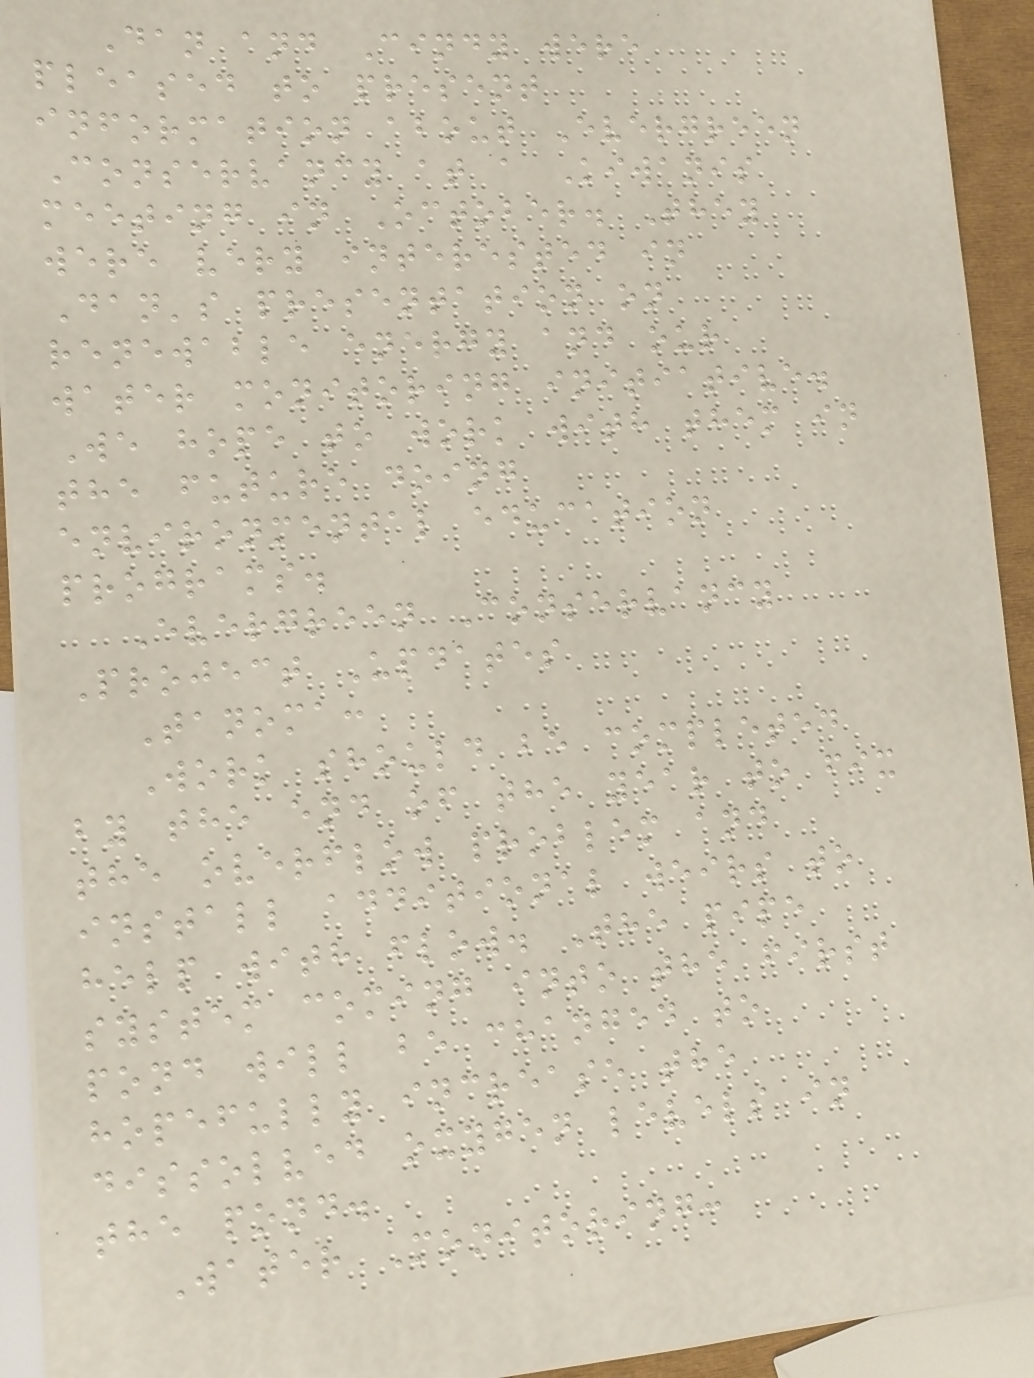Dan and Cindy were
pleased to present
information about Evergreen
Conservancy at a Kiwanis
meeting in October. They
were very interested in
Dan's presentation on
renewable energy and our
water monitoring initiative.
We hope to work with them in
the future doing
environmental education
programs.
Evergreen Conservancy
Project Updates
Tanoma:
Work should be completed
by the end of the year to fix
the overflow problem and
install additional weirs to
help with flow. The pipe
system coming into the first
pond will be changed to
hopefully increase the
dissolved oxygen levels in
the pond.
Water Monitoring:
